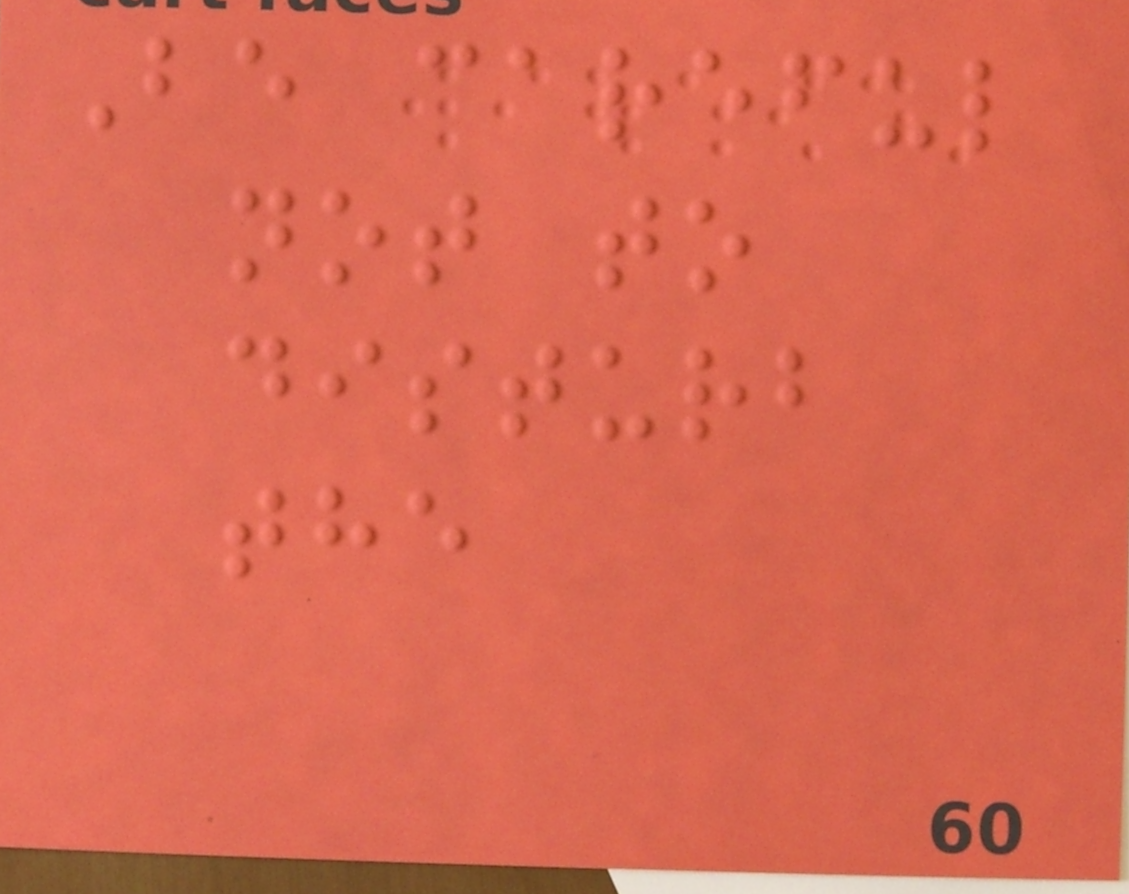Be careful
not to
disturb
the
